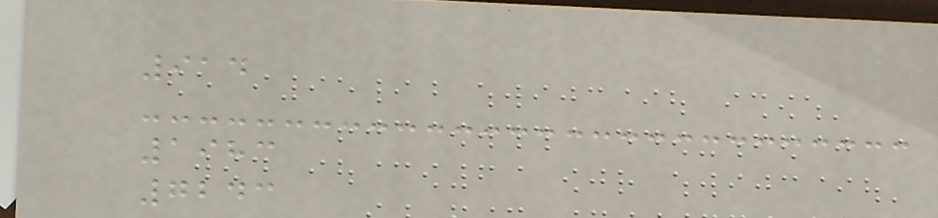914
1983
7243
